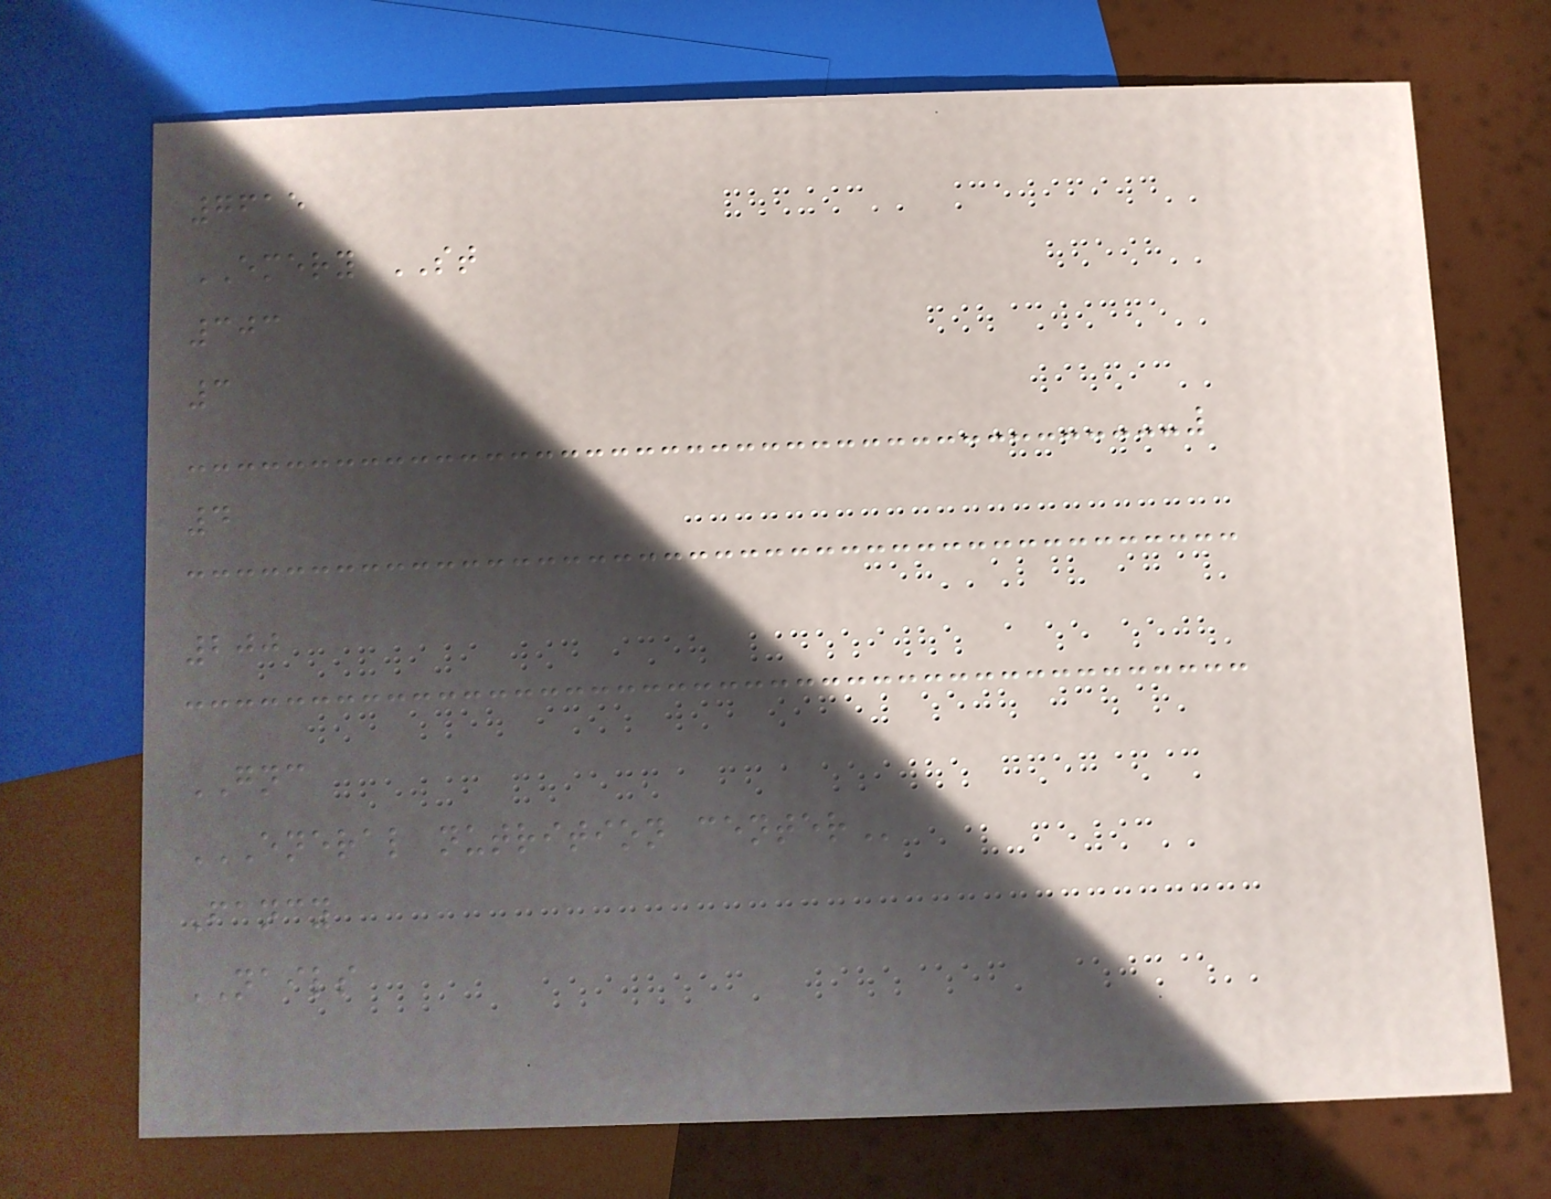7615
EMERY ST
303
3
4
200
GNC
ENERAL NUTRITION CENTER
Fancy
NAILS
